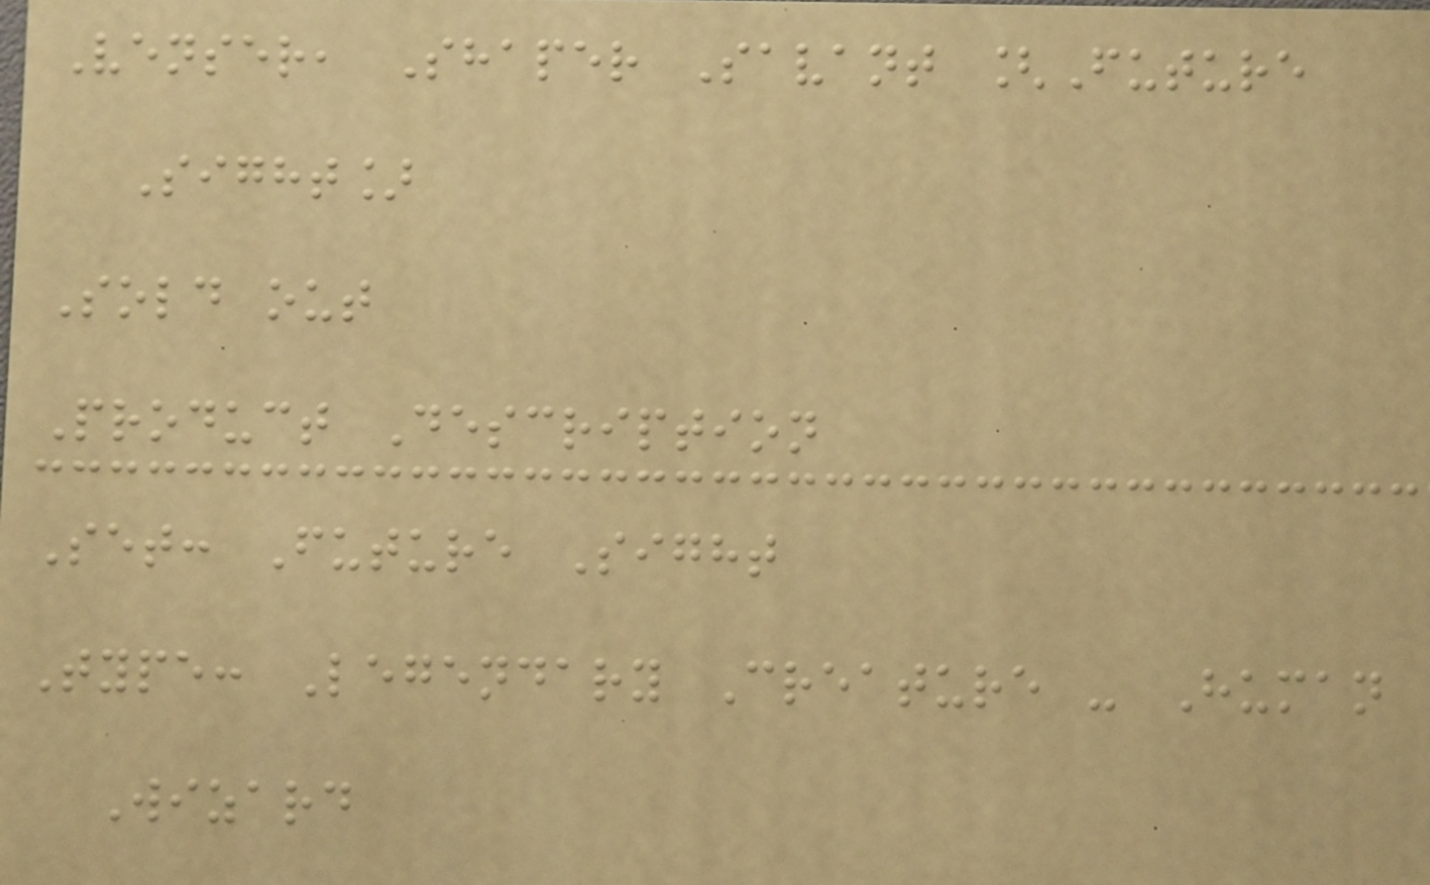Venser, Shaper Savant [Future
Sight]
Sold out
Product Description
Set: Future Sight
Type: Legendary Creature - Human
Wizard
